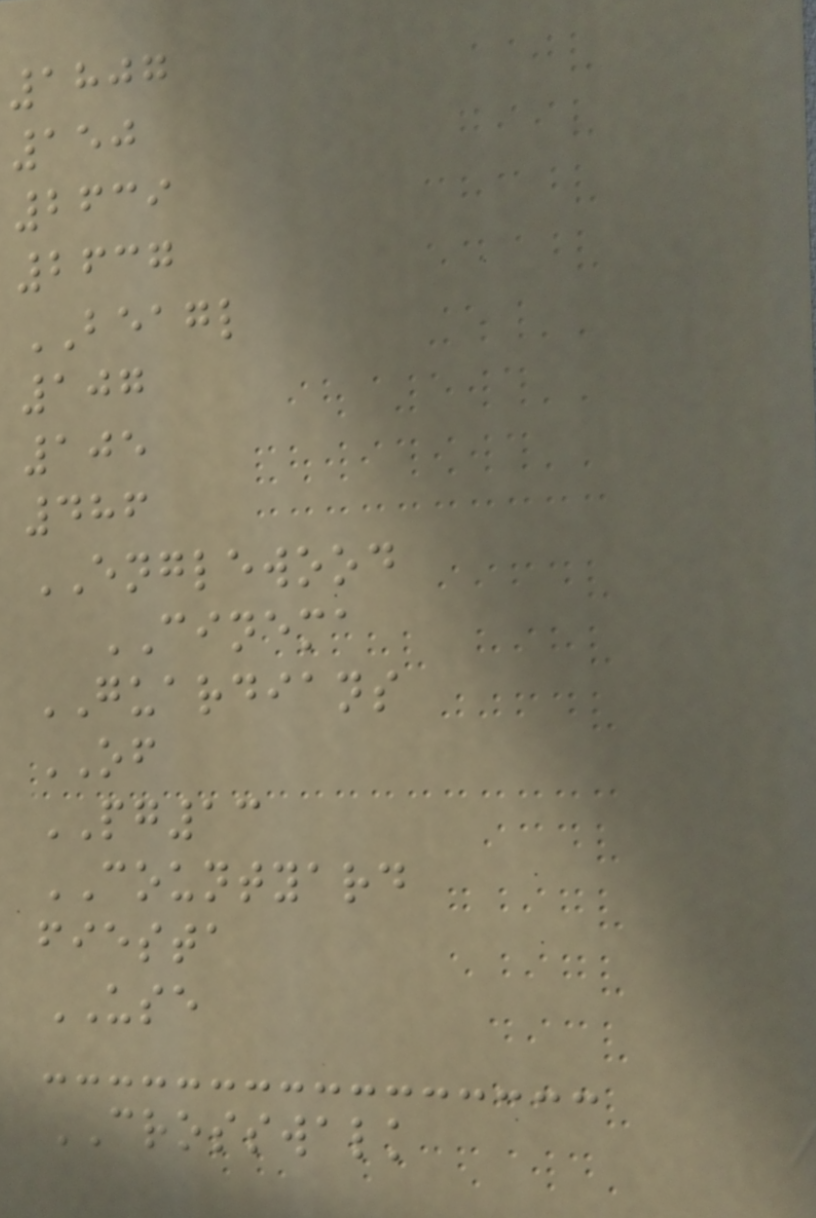1807
150
2639
2637
BEAGL
107
105
486
ENGLEWOOD
CINEMA
GUARDIANS
OF
PG13
COUNTYARD
fiesta
USE
CROSSWALK
